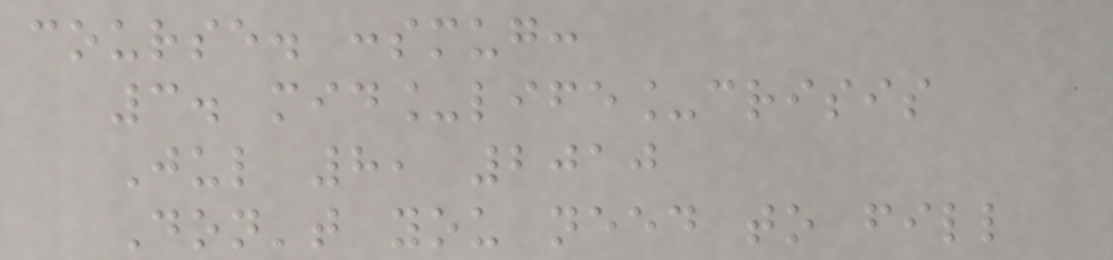course. :smug:
3. mid_life_crisis
Jul 8, 2010
Don't you need to fill
